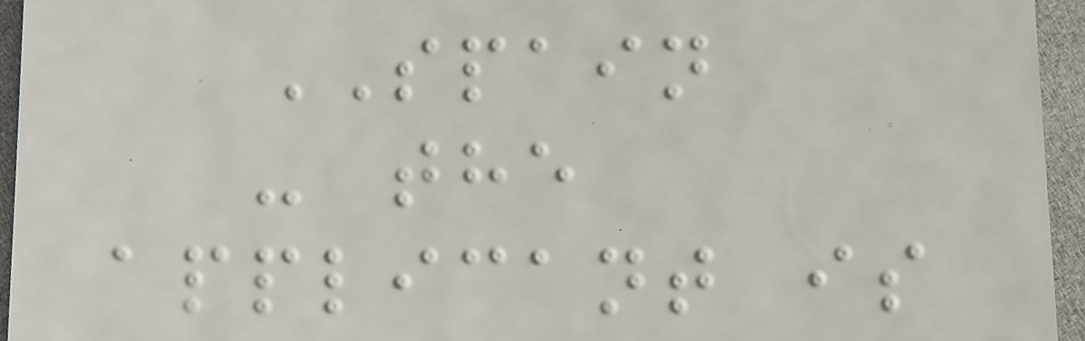SPAIN
- the
applicant is
